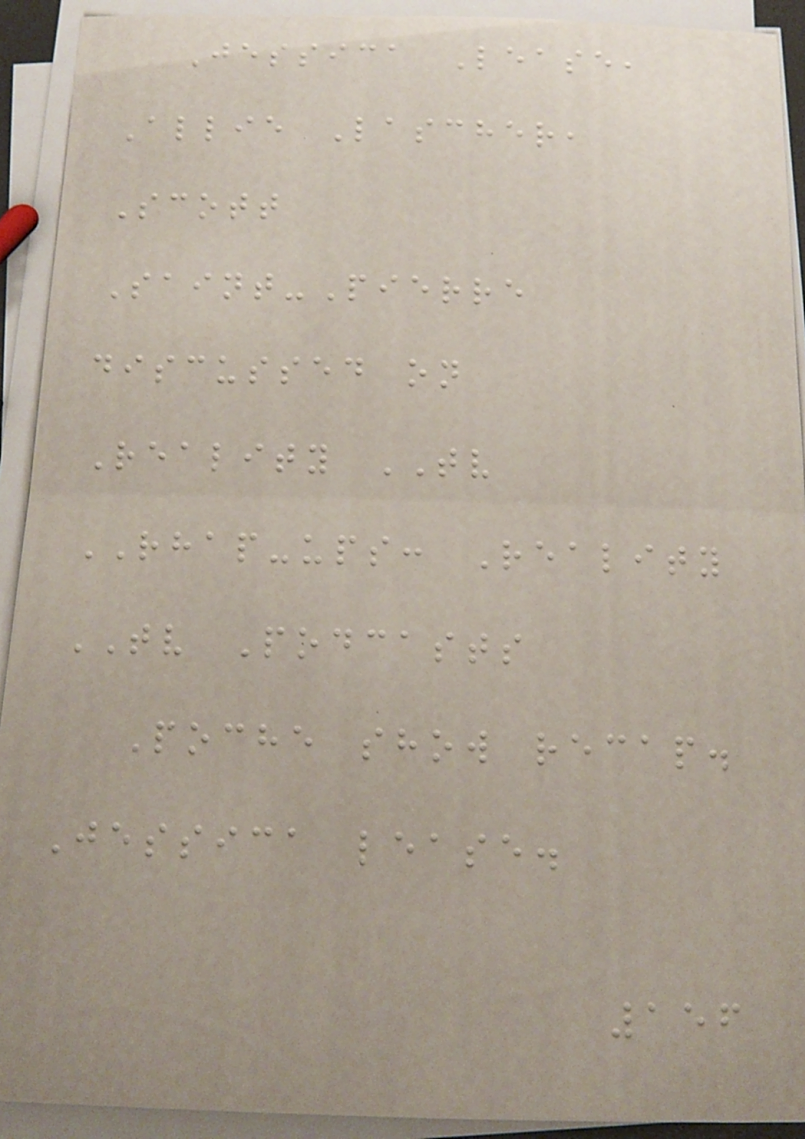Jessica Lease,
Allie Lascher,
Scott
Saint-Pierre
discussed on
Reality TV
RHAP-ups: Reality
TV Podcasts
Poche show recap.
Jessica lease.
156
